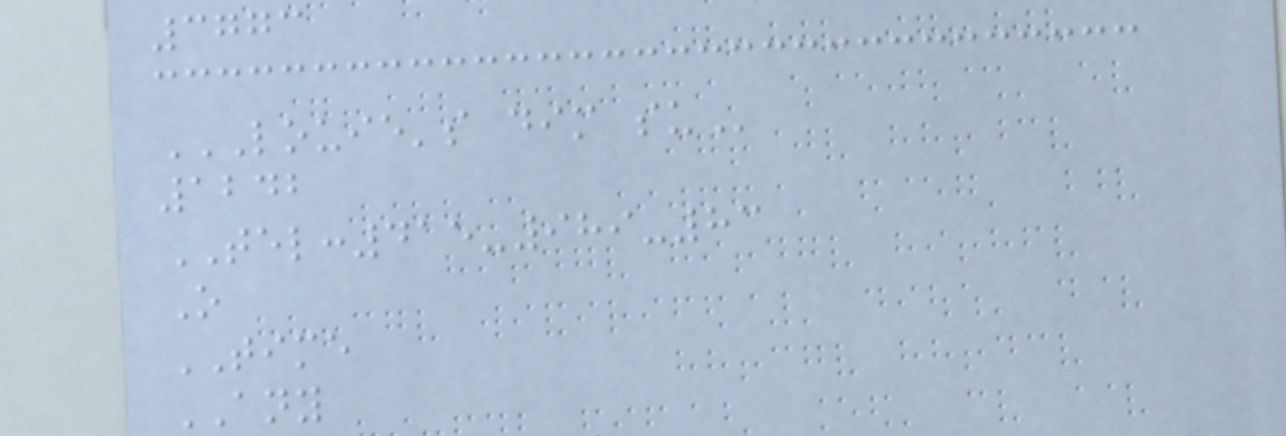3773
LOUIE'S DIM SU
1242
TEL:415-989-83
O
TIME
ANY
